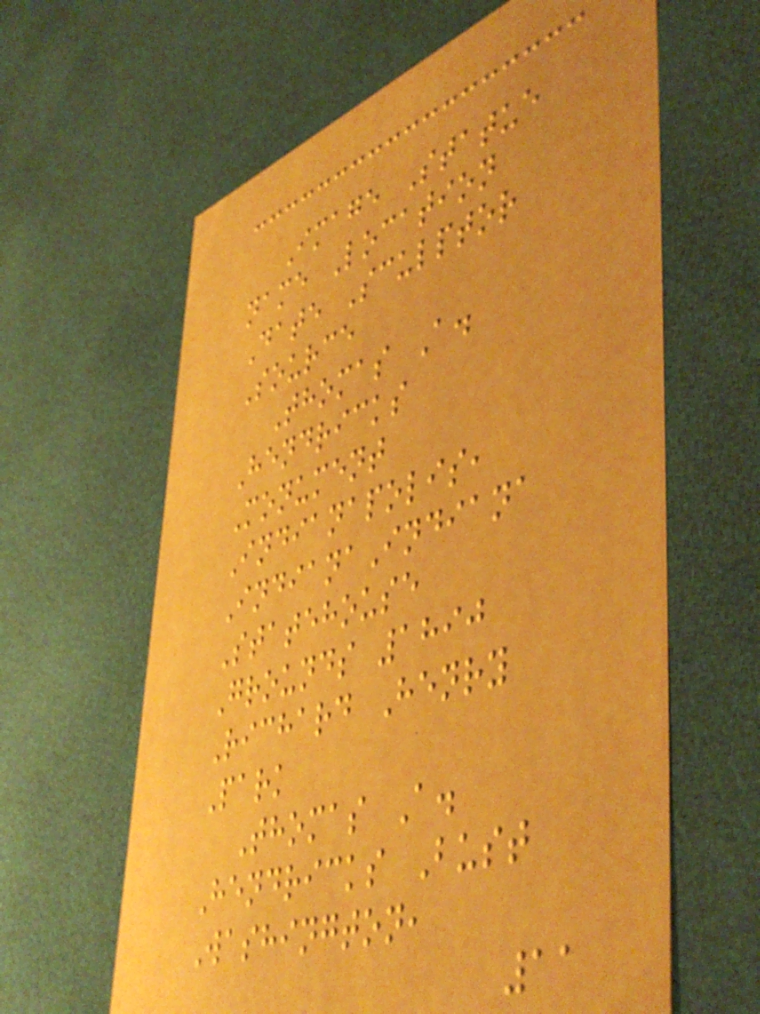Image Statue
name Location
Date Sculptor
Source
Thomas A.
Hendricks
Monument
Indianapolis,
IndianaIndiana
Statehouse
Grounds 1890
Richard Henry
Park
Thomas A.
Hendricks Bust
Washington,
11
